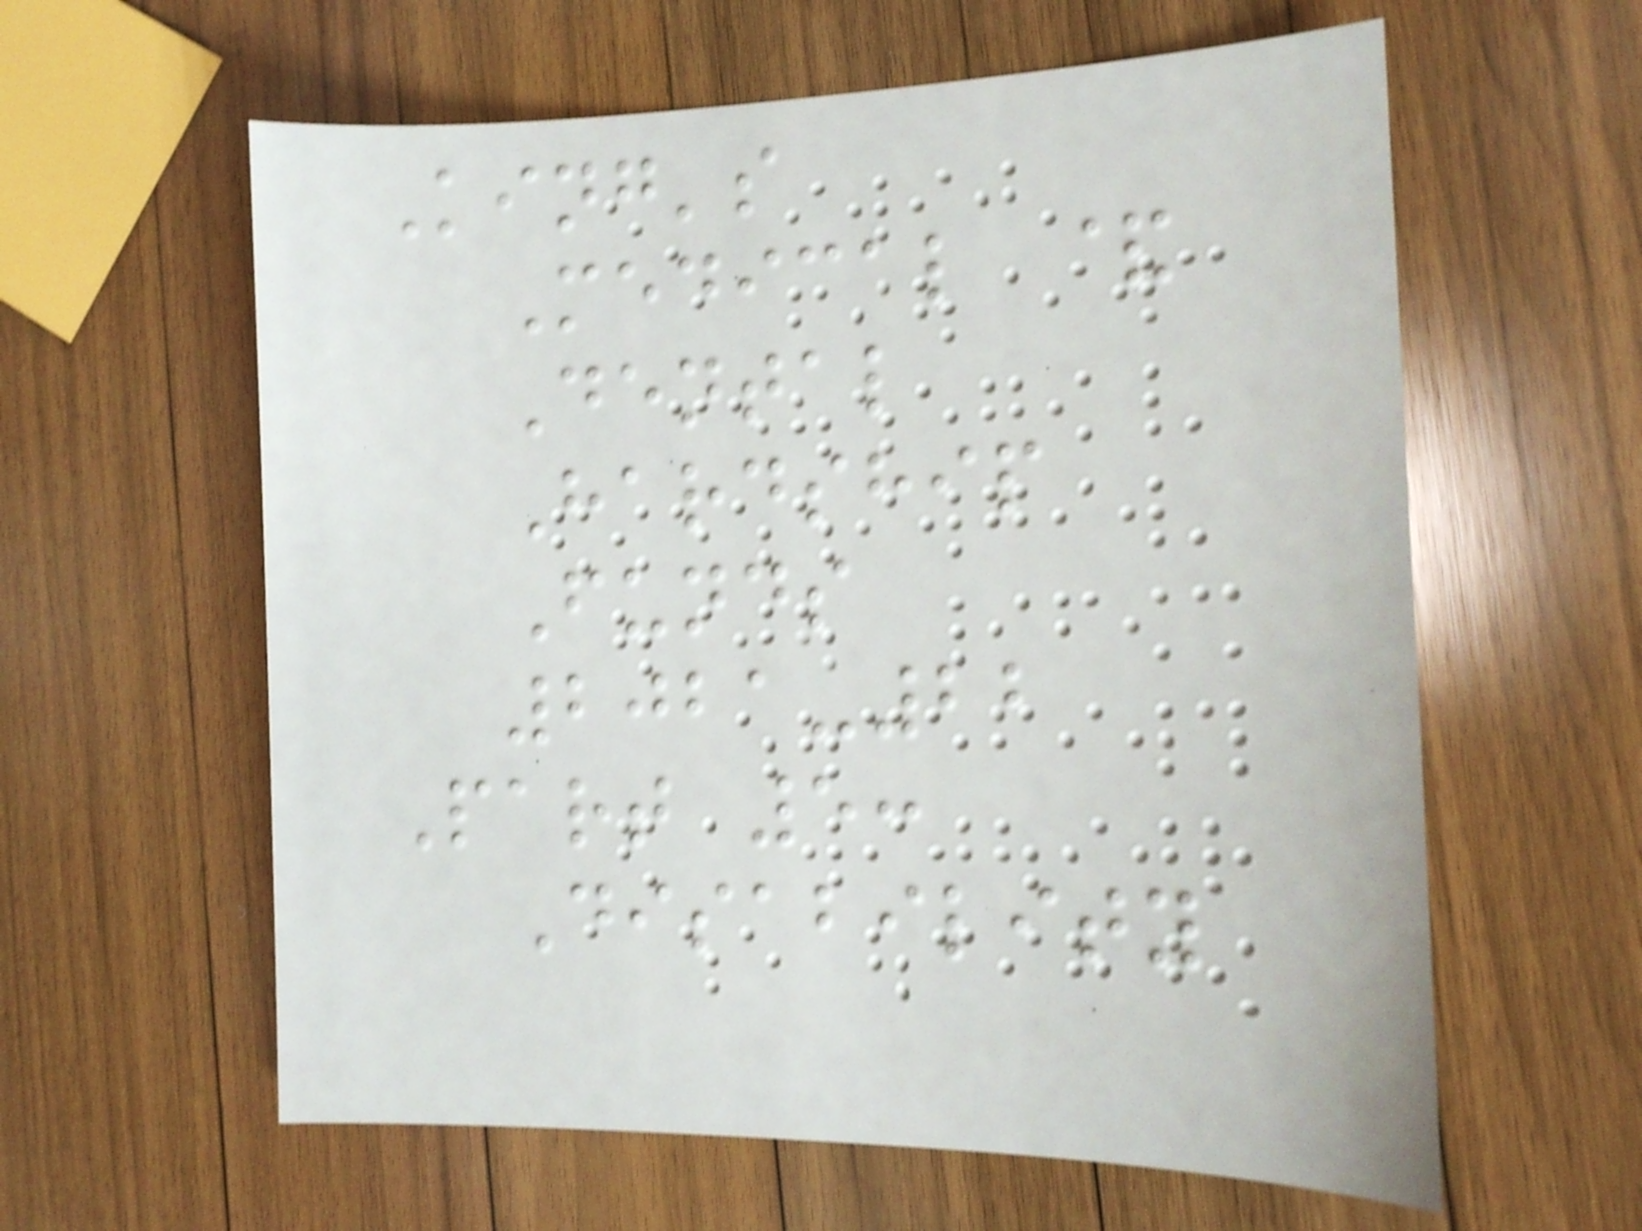King's
Medical &
Dental
Hardship
Funds
2021-22
Part 5:
Disability
